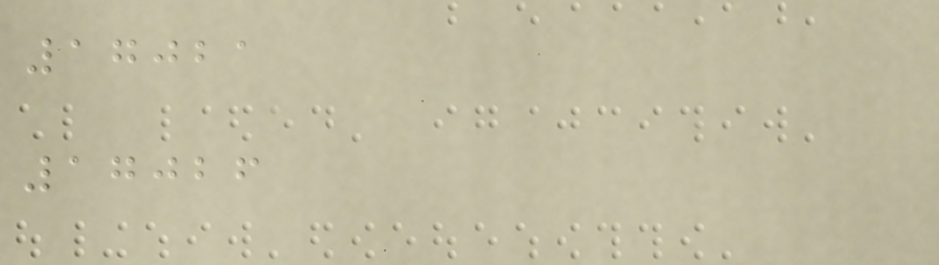17021
17026
